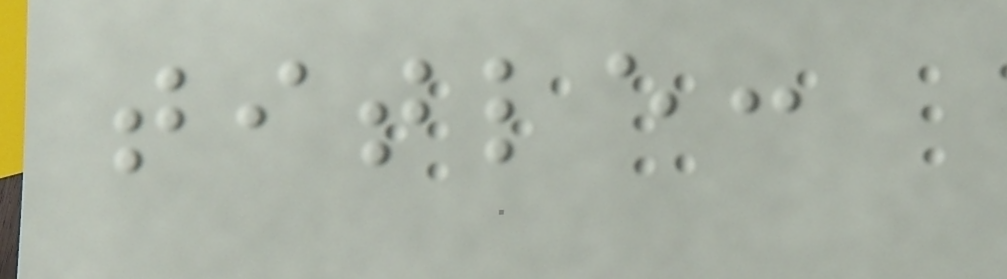title:
